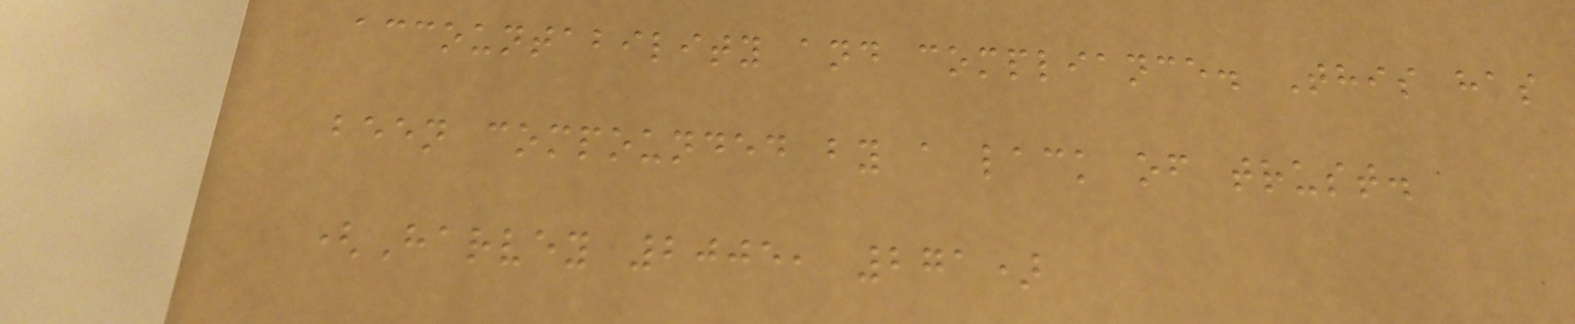accountability and compliance. This has
been compounded by a lack of trust.
(Harvey 2005, 271)
